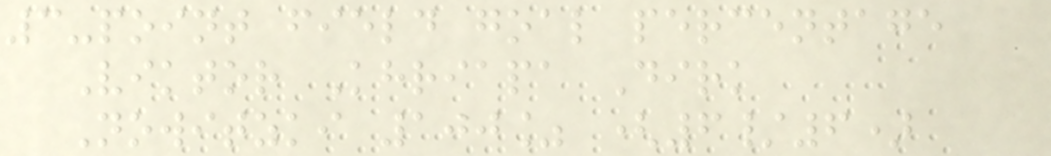3-point field goal percentage
Viktor Khriapa Dirk
Nowitzki 100% (6/6)
